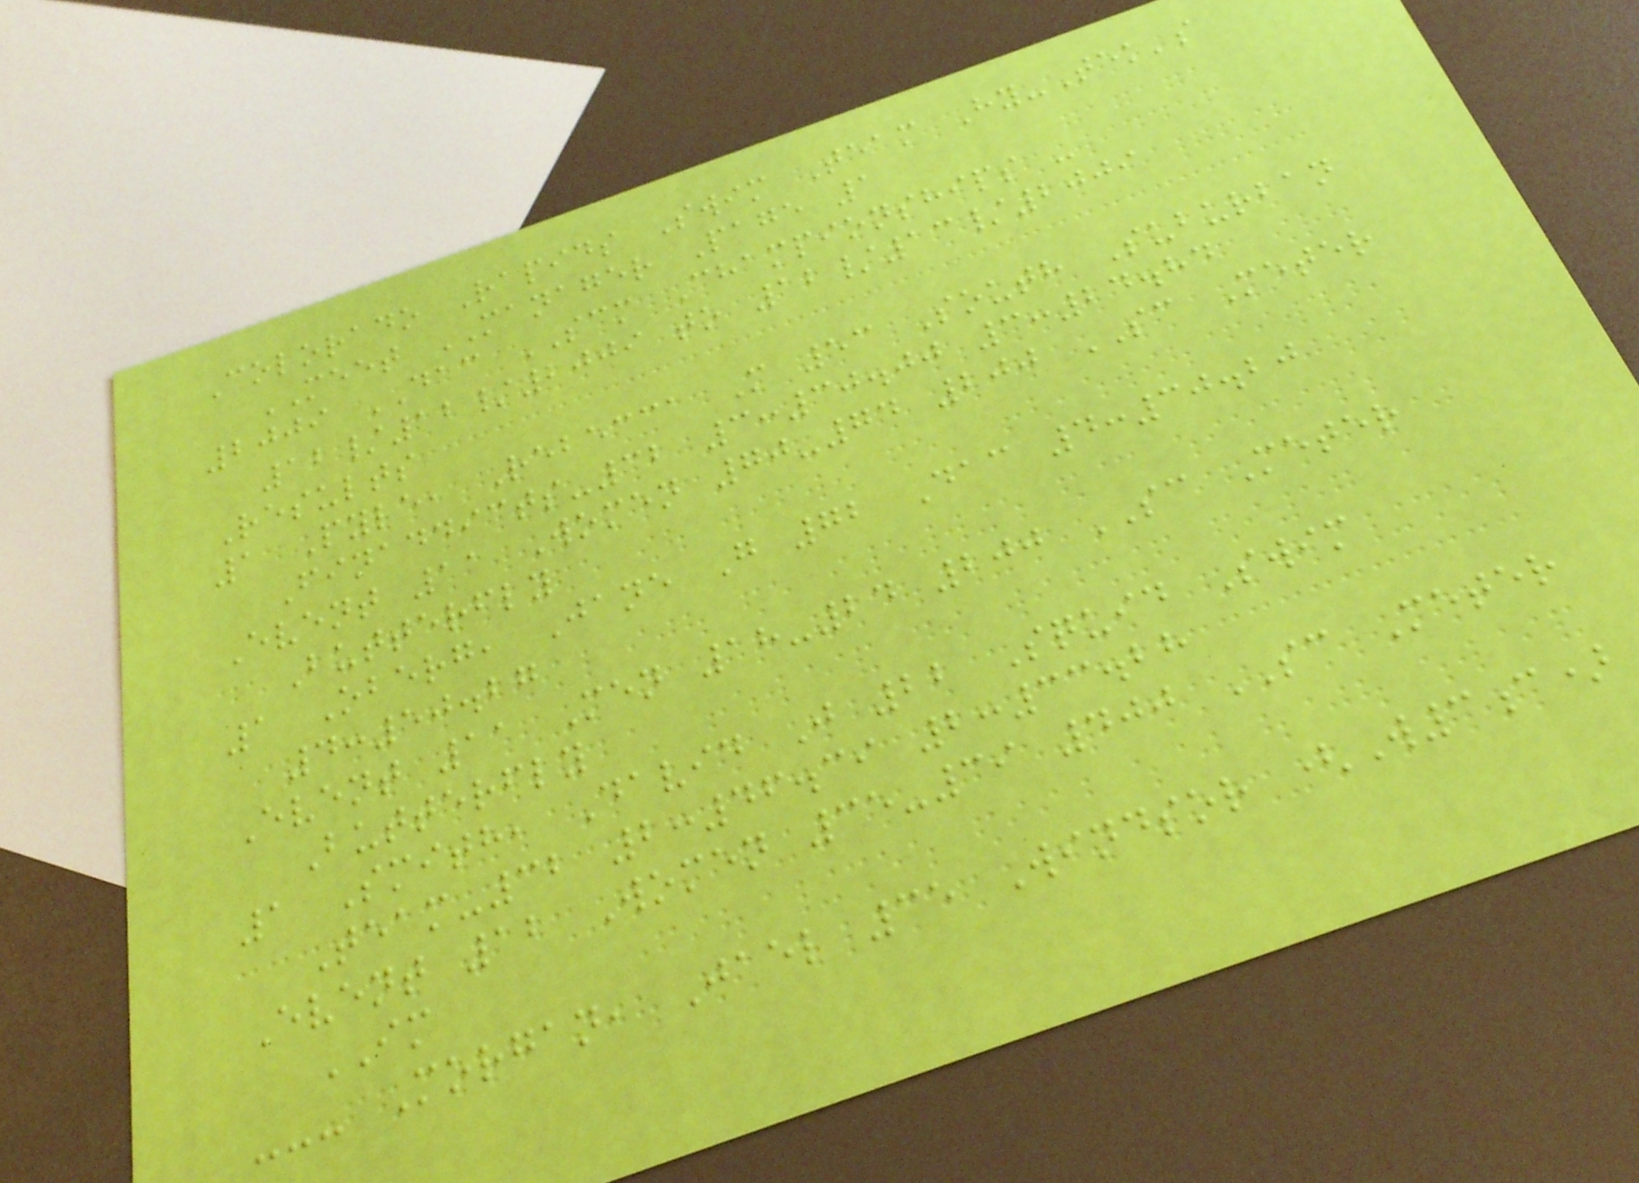Colorado Rapids Swim Team Hy-Tek's
MEET MANAGER Page 1
2009 DAC SCM Championships -
12/12/2009 to 12/13/2009
Results
1 Pyle, Rebecca M 53 South Suburban
Finaddicts-32 3:30.00 3:24.84
Event 11 Women 70-74 200 SC Meter
Butterfly
1 Oberg, Jane G 72 Dac 4:30.20
4:50.27
Event 11 Men 18-24 200 SC Meter
Butterfly
1 Smith, David J 22 Squid Swim
Team-32 2:46.39 2:33.28
Event 12 Women 35-39 400 SC Meter
IM
--- Morgan, Jael 35 Windsor (W3c)
